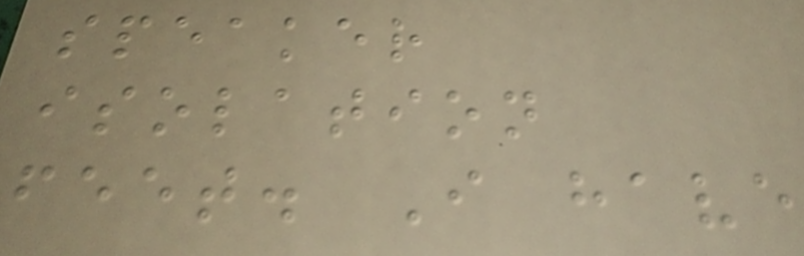speaker
isolation
feet. I have
